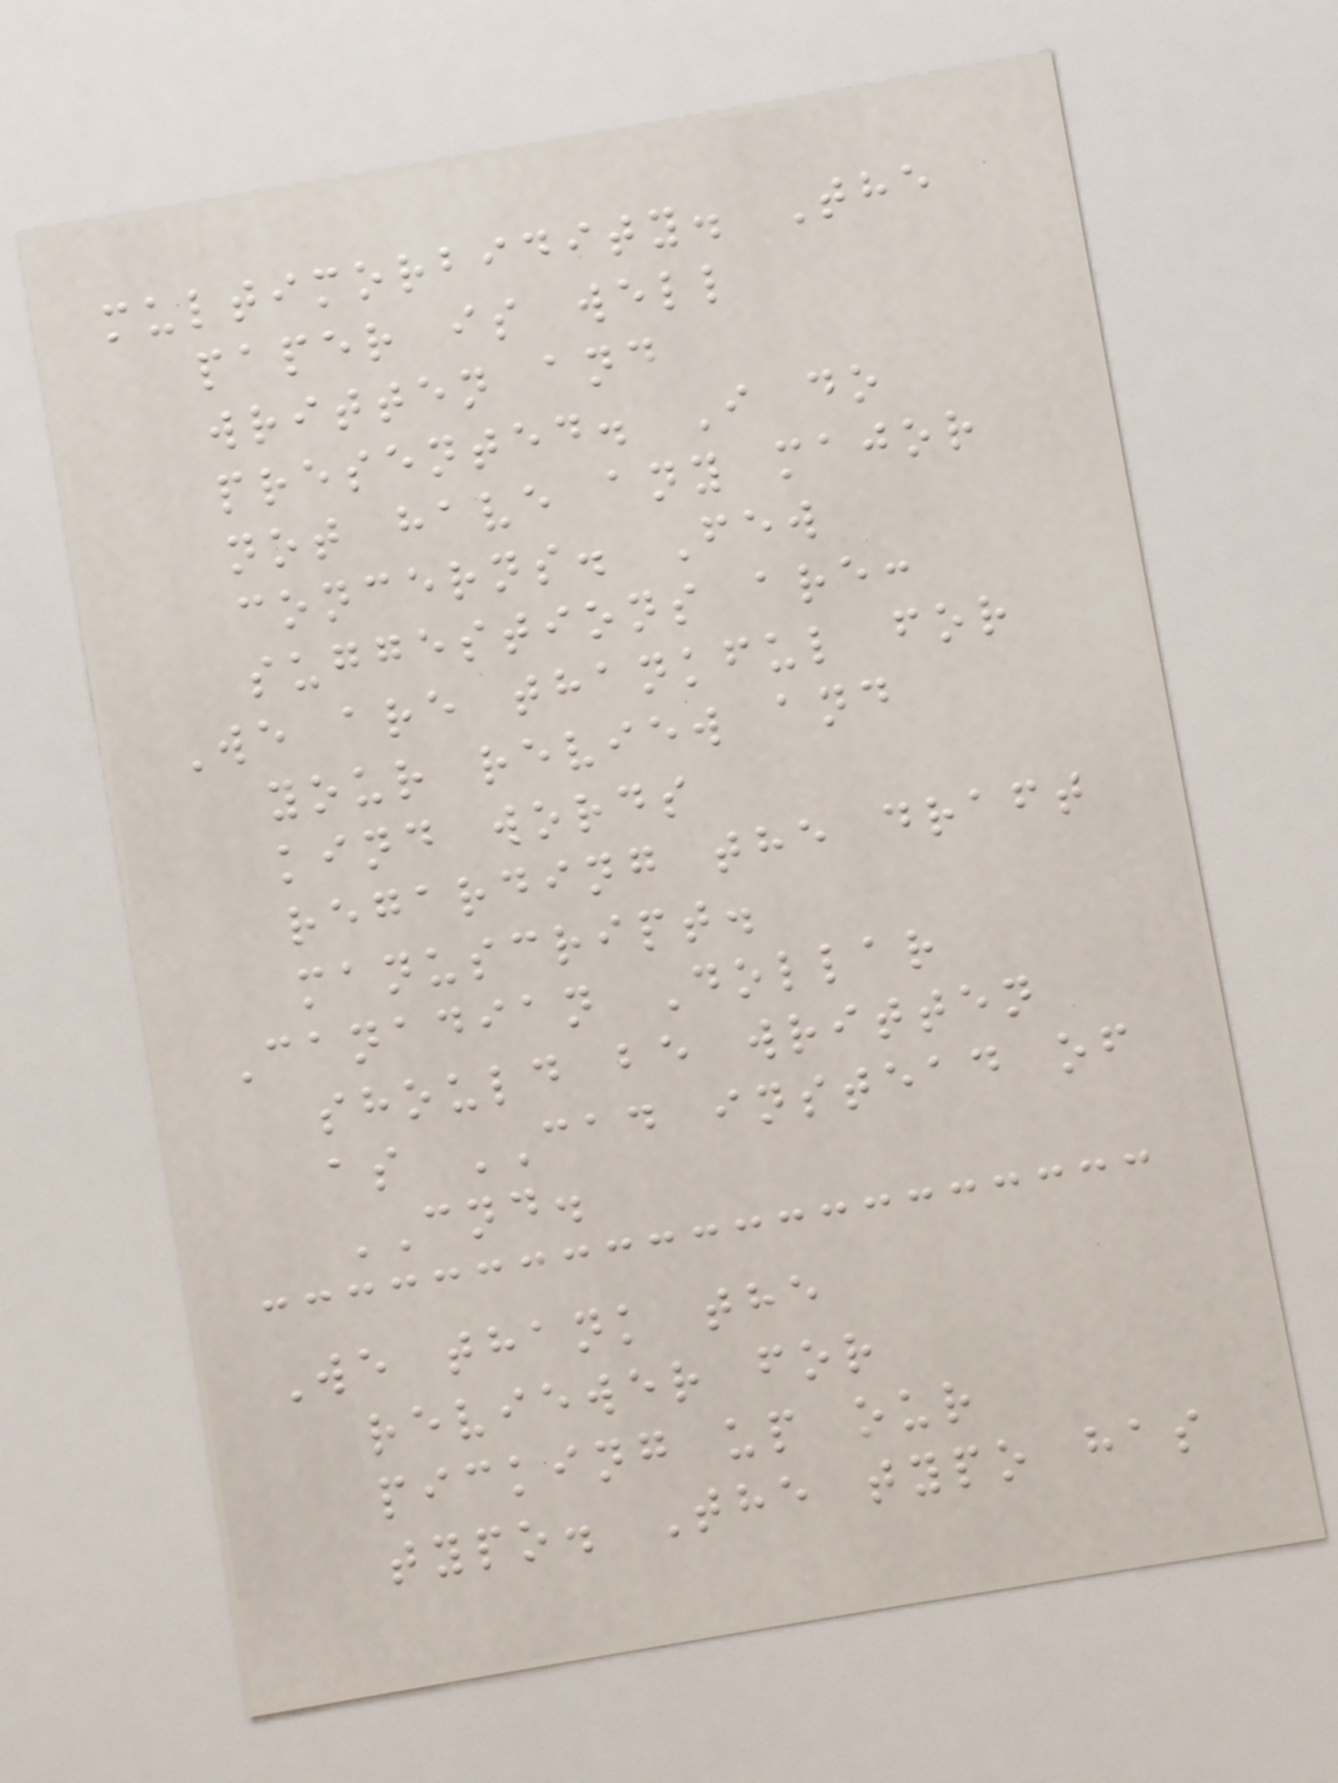multimorbidity. The
paper is well
written and
presented. I do
not have any major
concerns. Few
suggestions are:
We are thankful for
your review and
kind words
regarding the draft
manuscript.
Canadian Dollar
should be written
as CAD instead of
CND.
We thank the
reviewer for
picking up our
typo. The typo has
